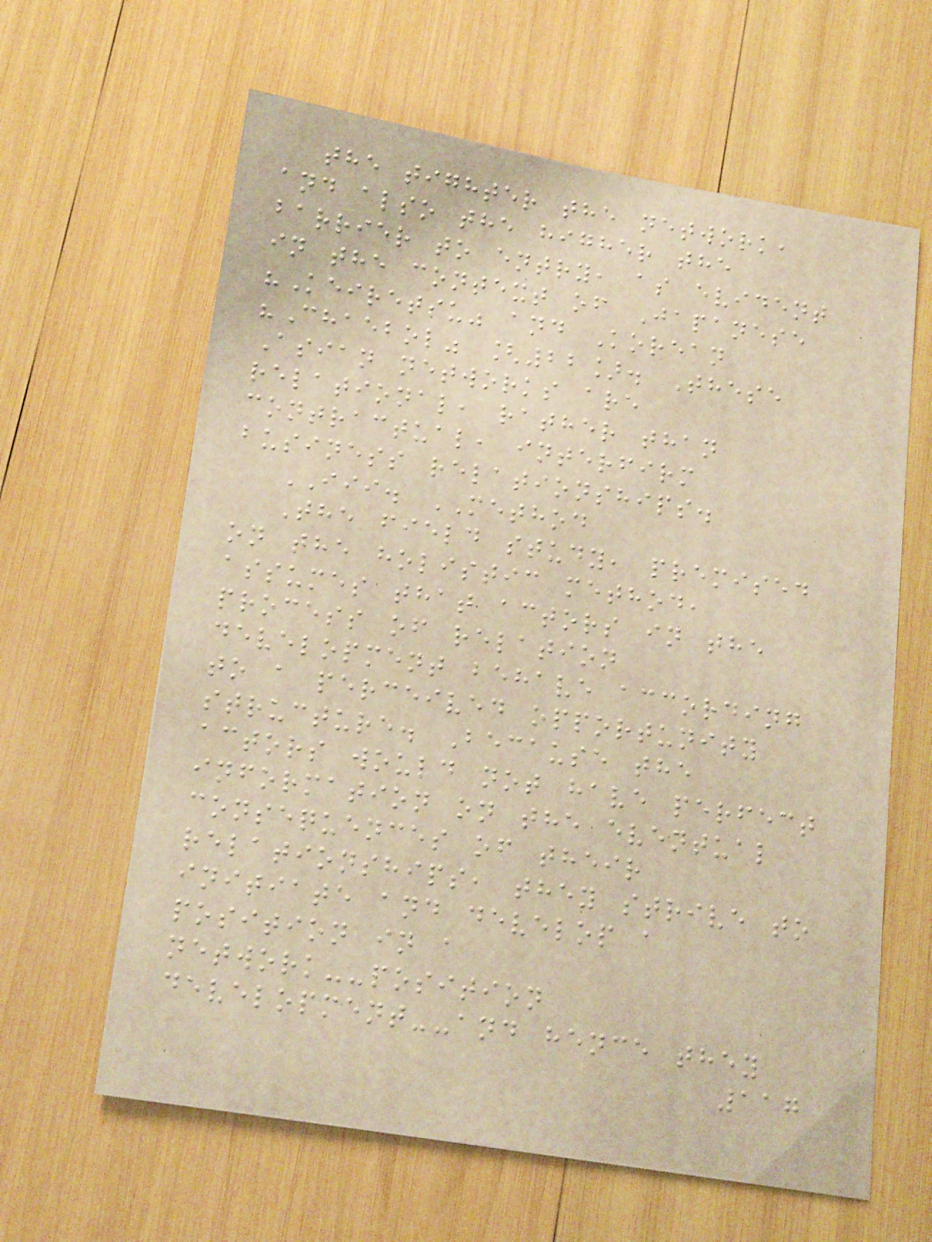the tighter the network,
and also the higher the
barrier to entry, as evident
in the context of Japanese
"Keiretsu" and Korean
"Chaebol" [22]. These
Asian networks are
relational, rather than
contractual, interfirm
business relationships.
III. METHOD
The field study, premised
on the holistic method,
assumes that actors in the
process of relation
development behave according
to a perceived opportunity
structure. Because the
actors would not have perfect
information on the eventual
consequences of their
relationships, they strive to
initiate and develop a
position in a
network--position
development--and hence they
117
